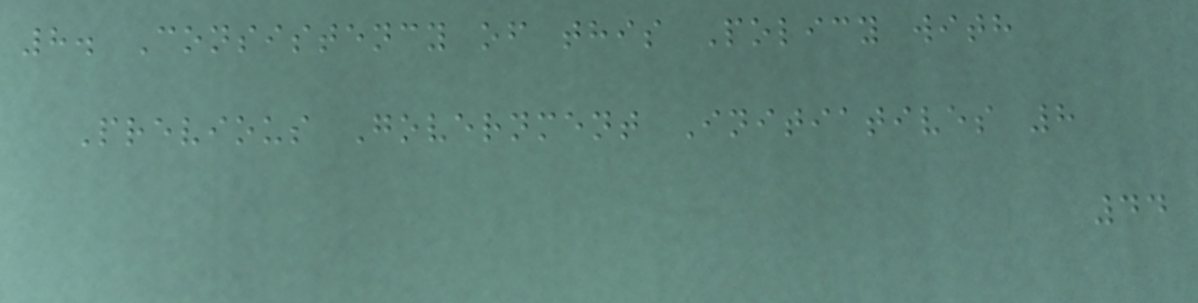8. Consistency of this Policy with
Previous Government Initiatives 8
44
